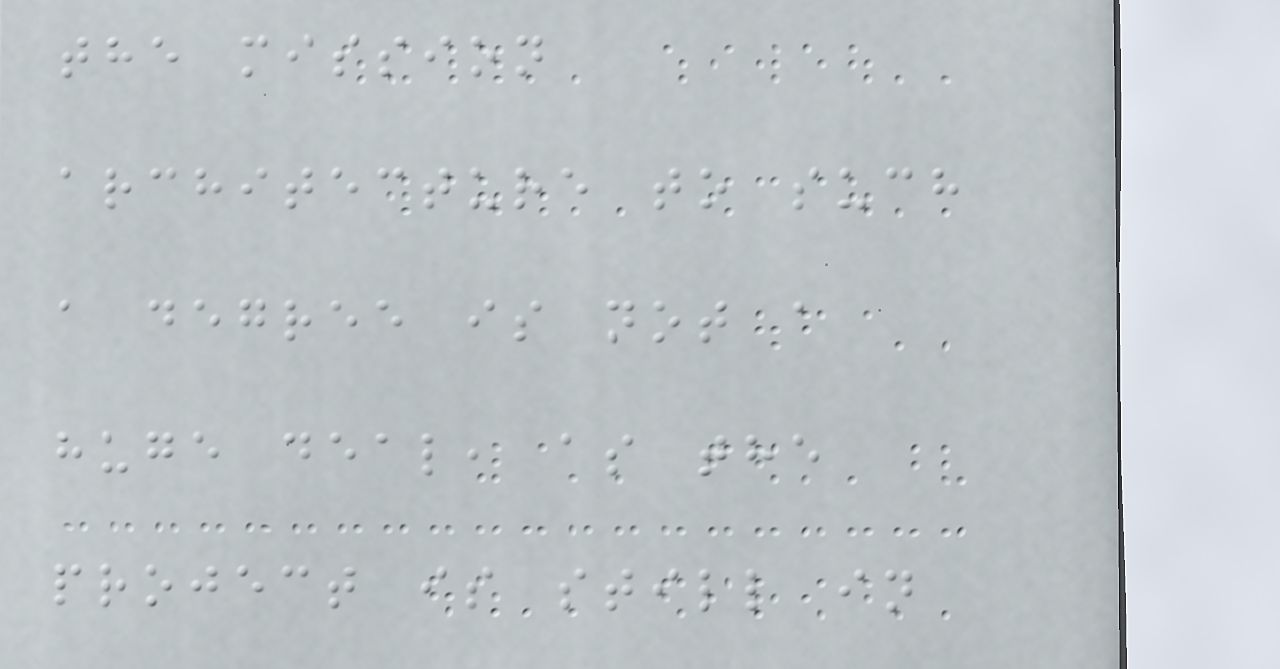the mission
architecture to such
a degree is not a
huge deal, as the
project is still in
